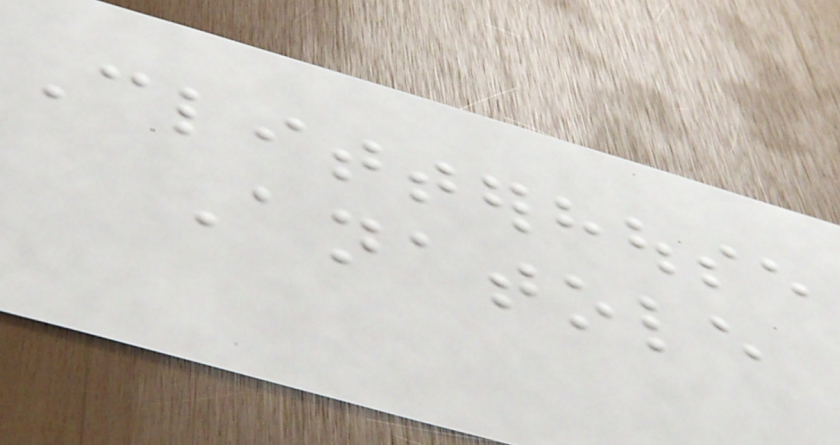Clitterhouse
Anatole
